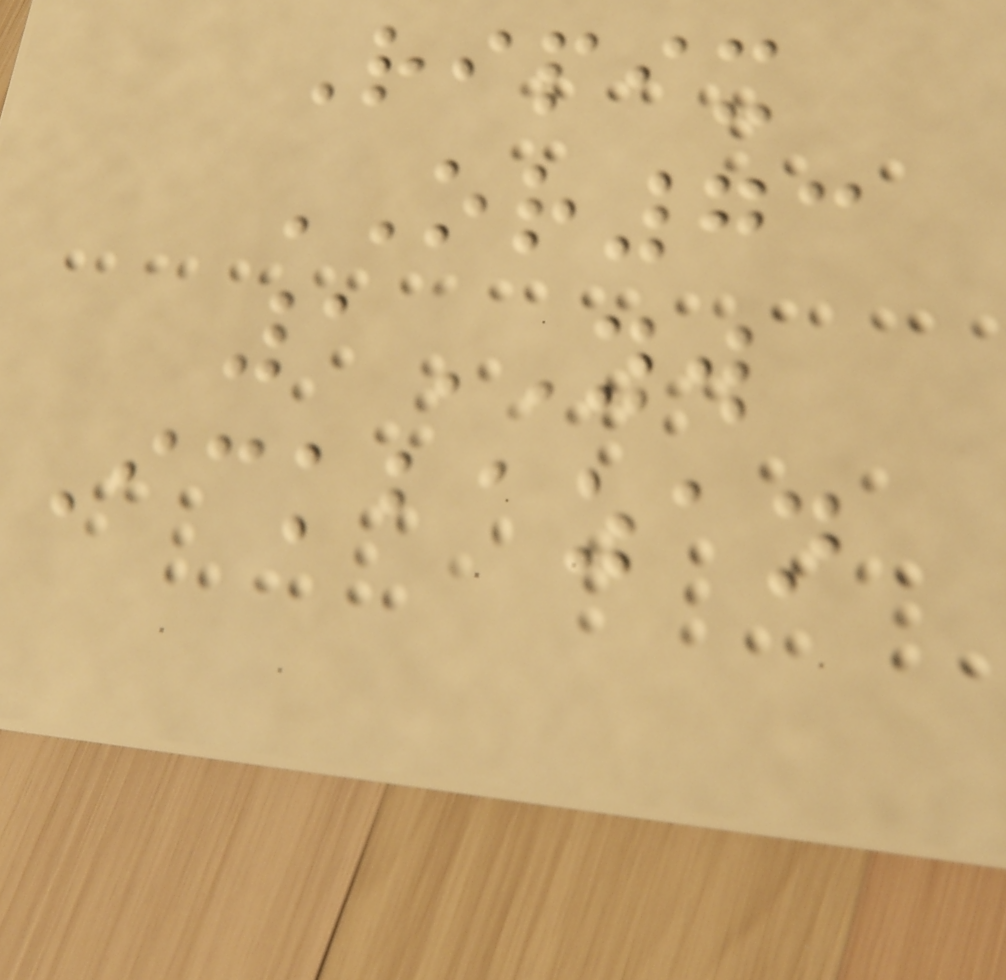Ripix
OR73
1YW
Ickbazan
